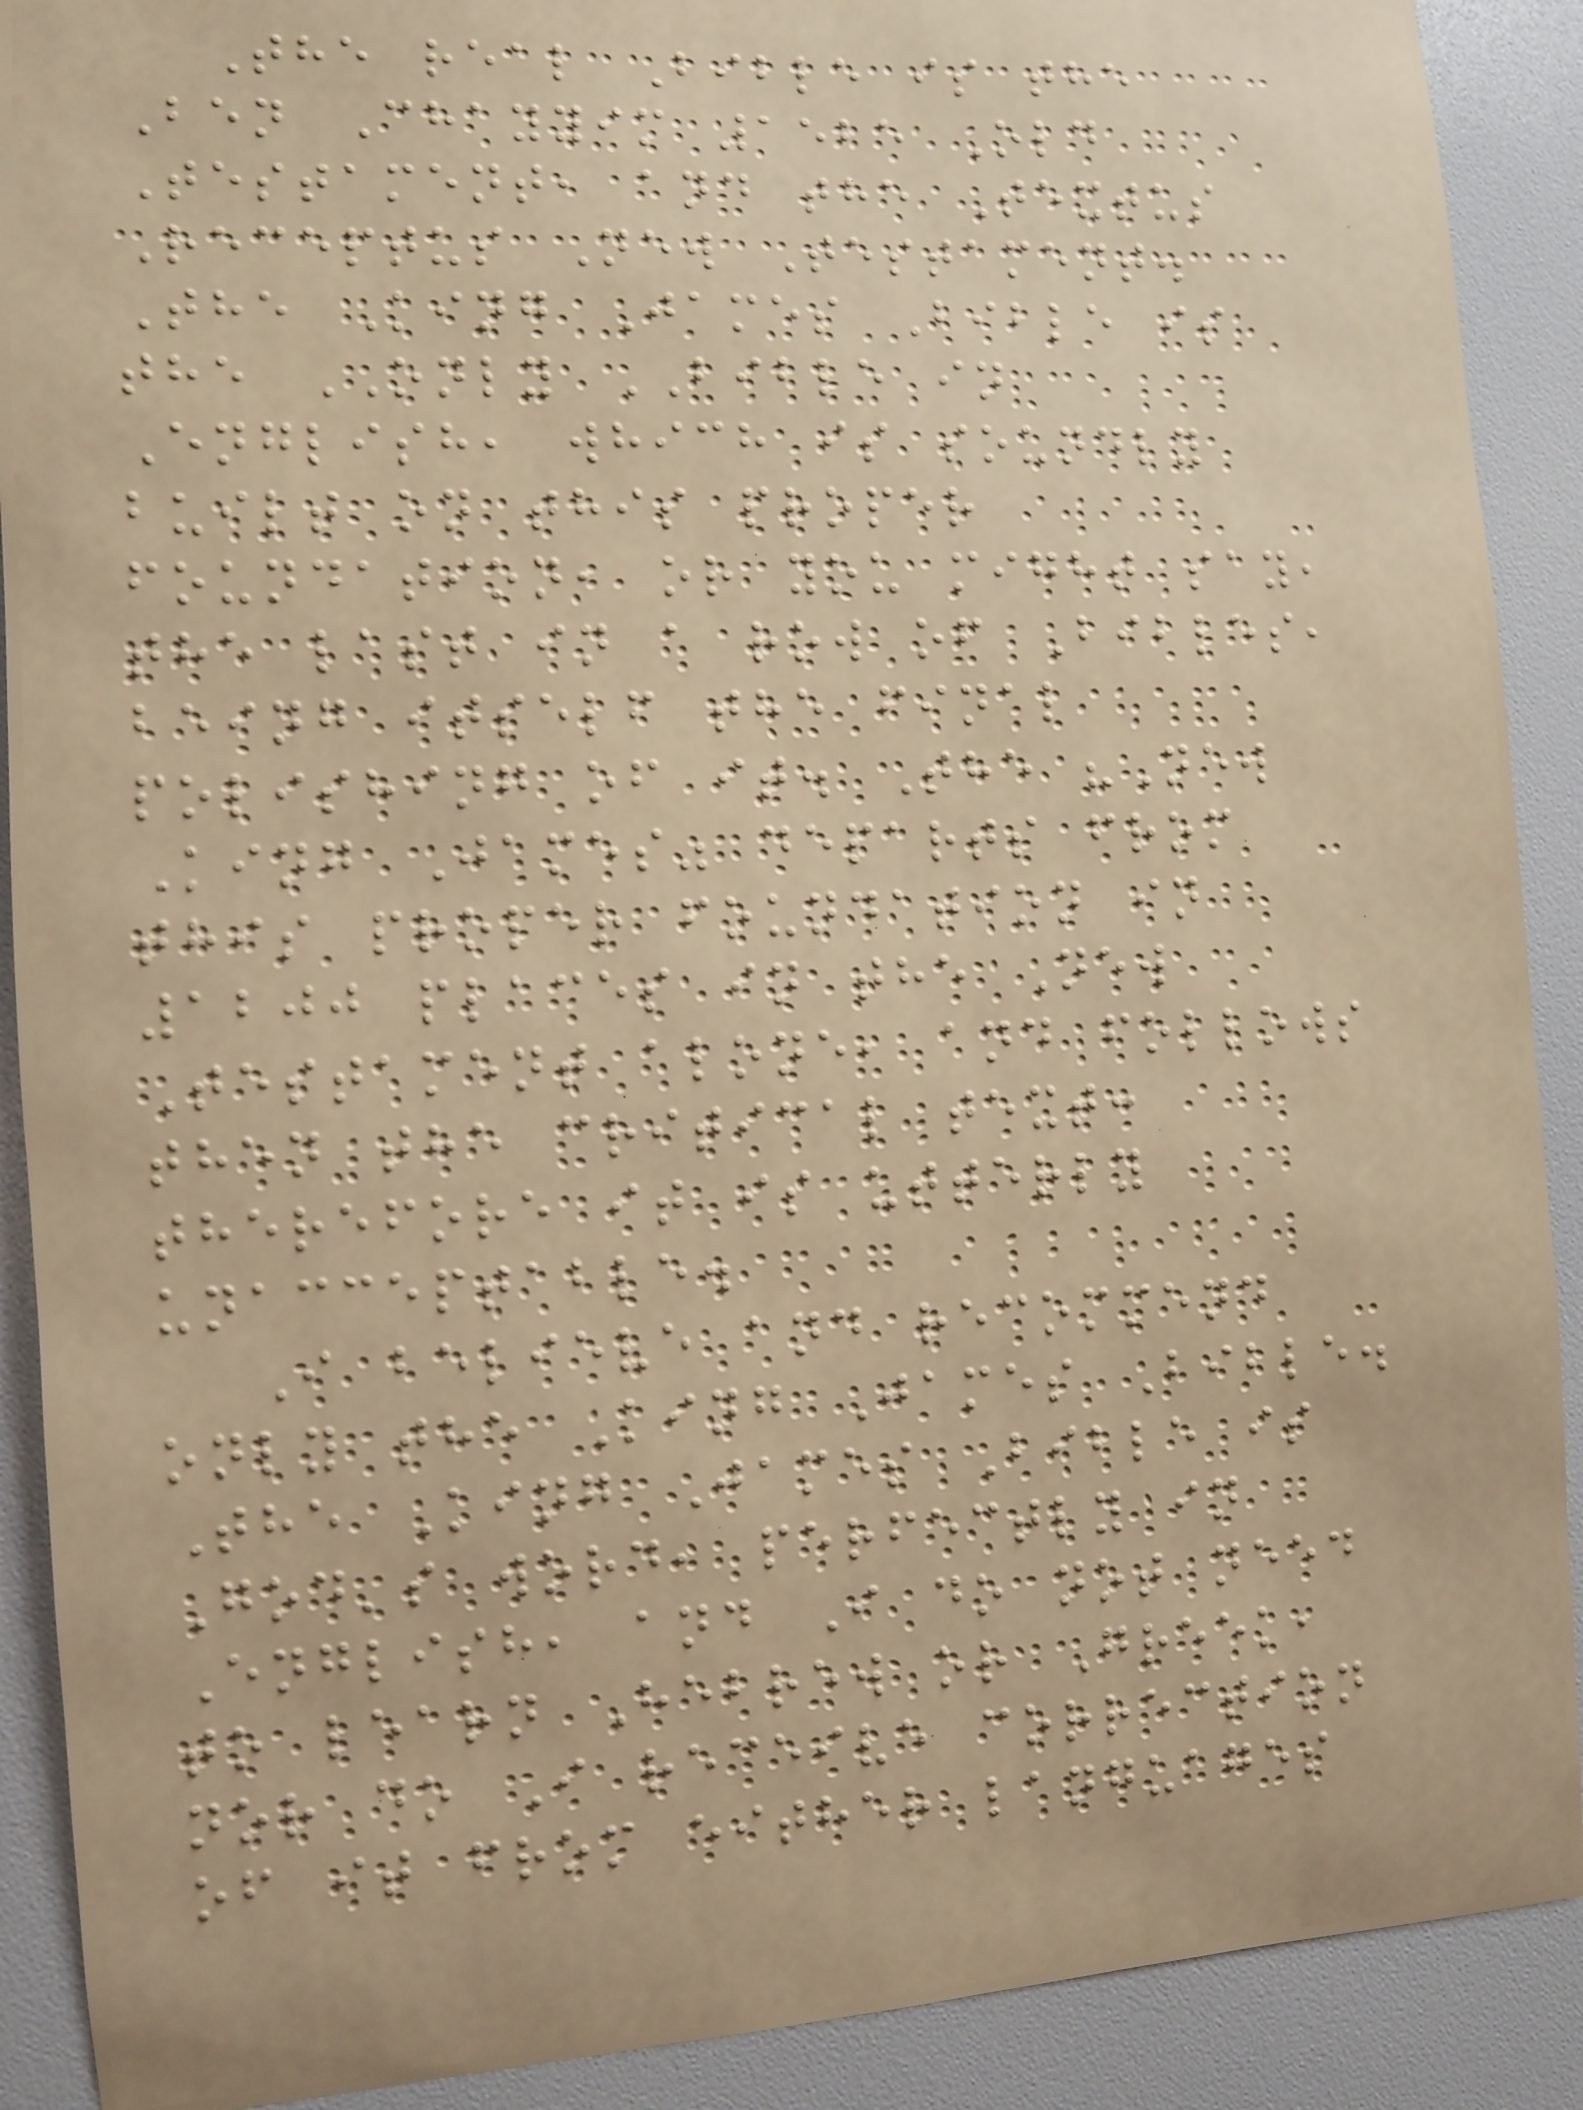The real Bible is the
Ben Chayyim 1525 Old
Testament, and the Textus
Receptus New Testament.
The King James Bible is
the ONLY BIBLE in
English, which is soundly
built on this proper
foundation, or you might say,
the last in a row of Bibles,
being itself the final
polishing of it. The "New
King James" departs from
this proper foundation in
1200 places in the New
Testament alone, and follows
then the critical text:
therefore it is utterly
unacceptable.
I believe and recommend
only the King James Bible.
The King James Bible is
God's word, perfectly in
English, and I do not need
to learn Hebrew or Greek,
nor do I receive correction
of it from either languages
